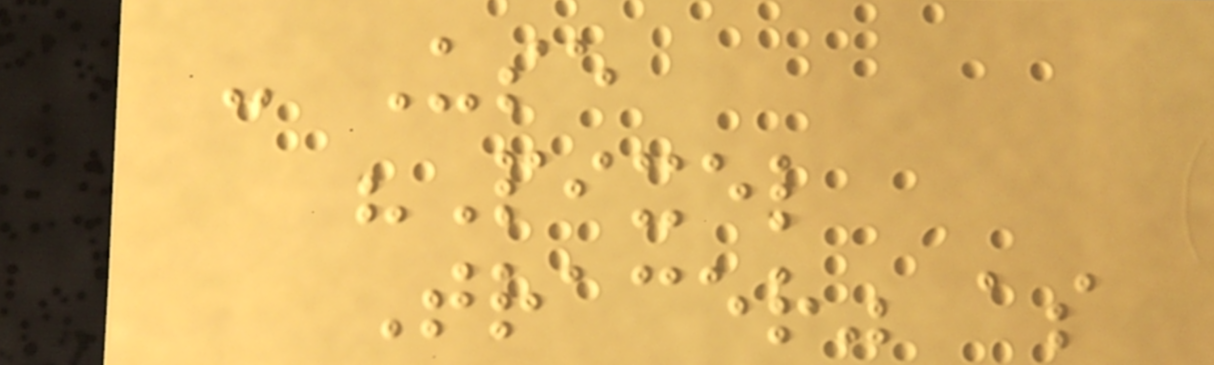- Use
"Pixel
Tracer" as
